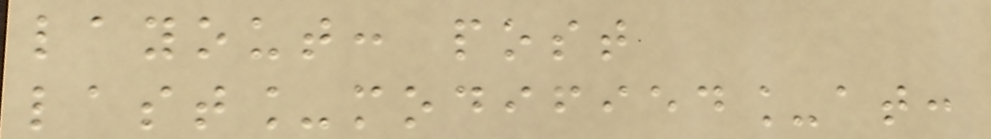layout: post
last_modified_at:
